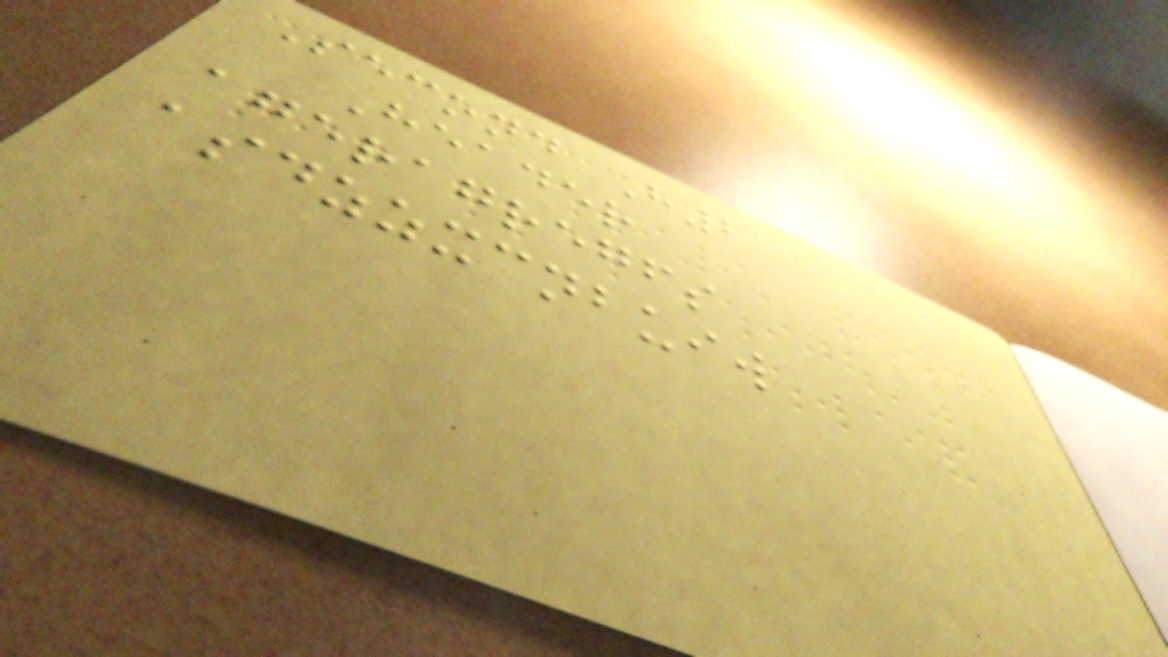Second H2
Header
ageragregfs
asdzzxcnbuiw
